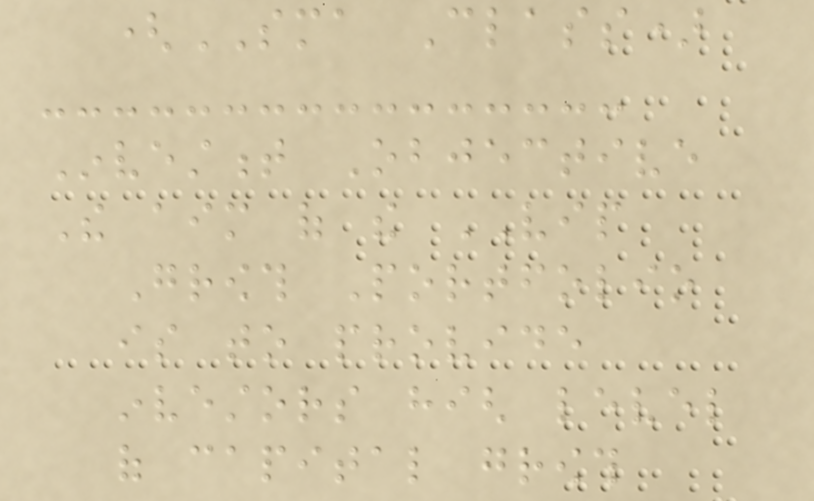(SMA Class)
Investment Objective
The aim of the VIP
Growth Portfolio
is to provide
investors high level
of capital growth
